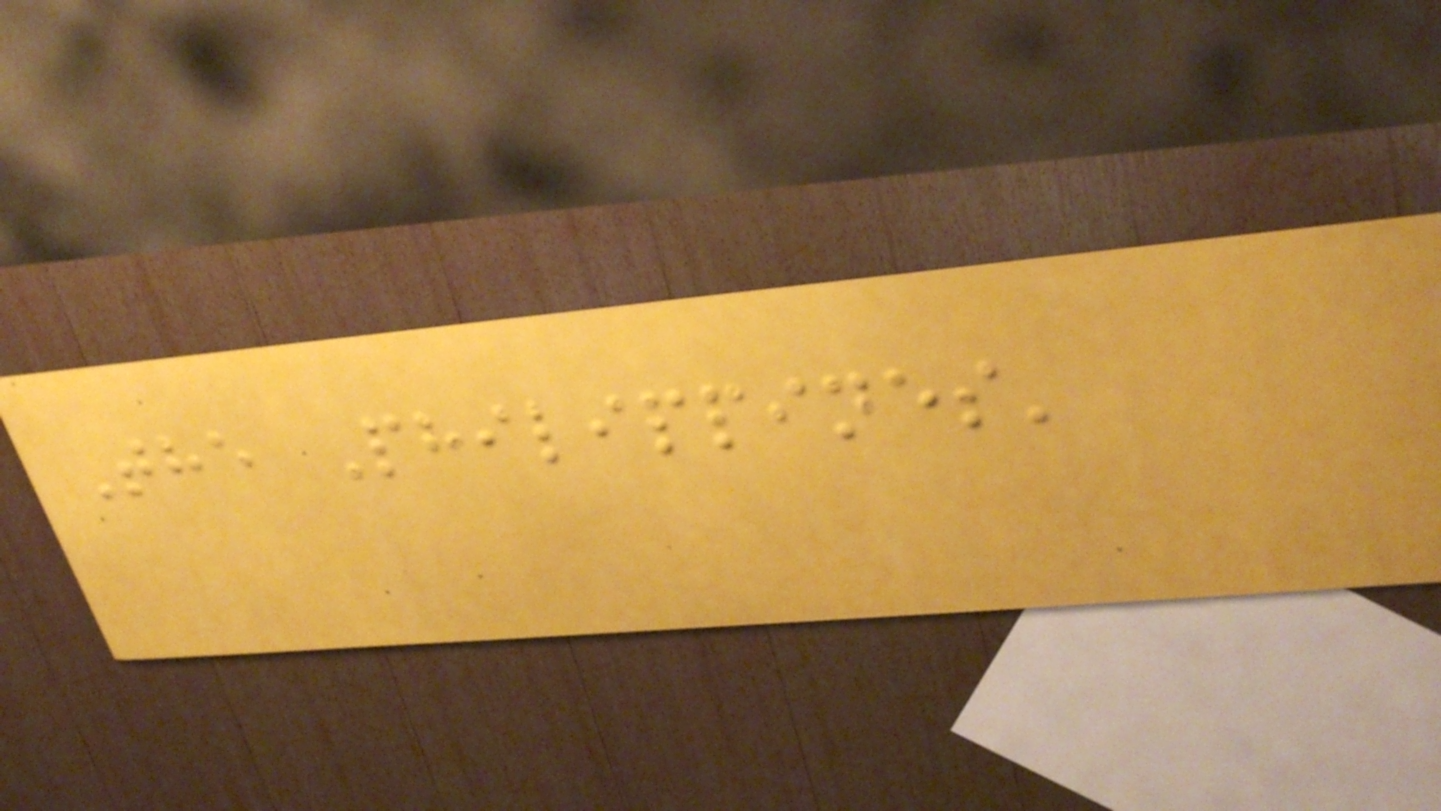The Philippines'
